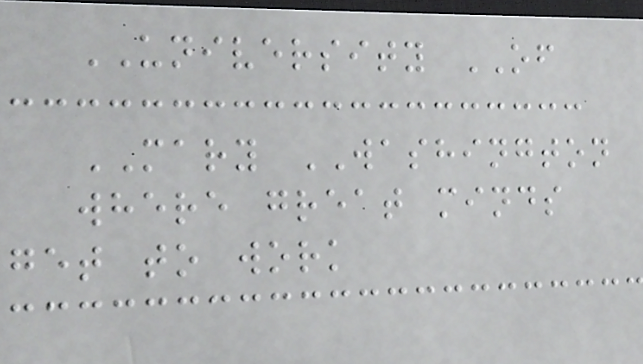UNIVERSITY OF
MARY WASHINGTON
where great minds
get to work
